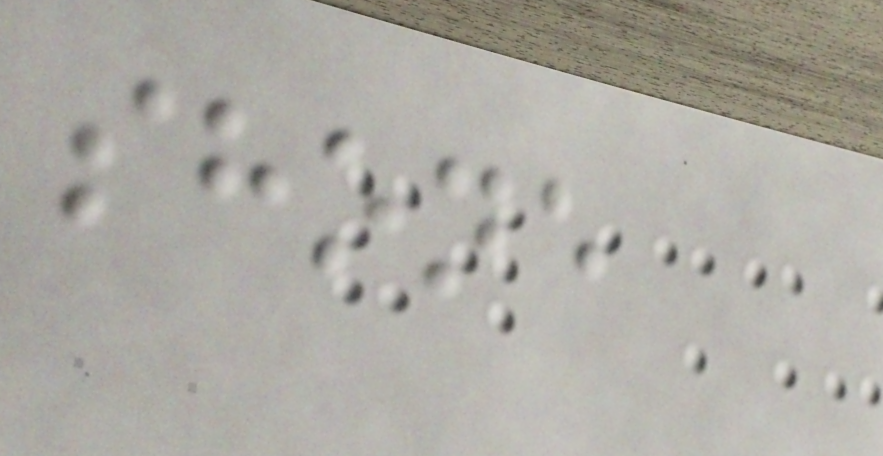shone
